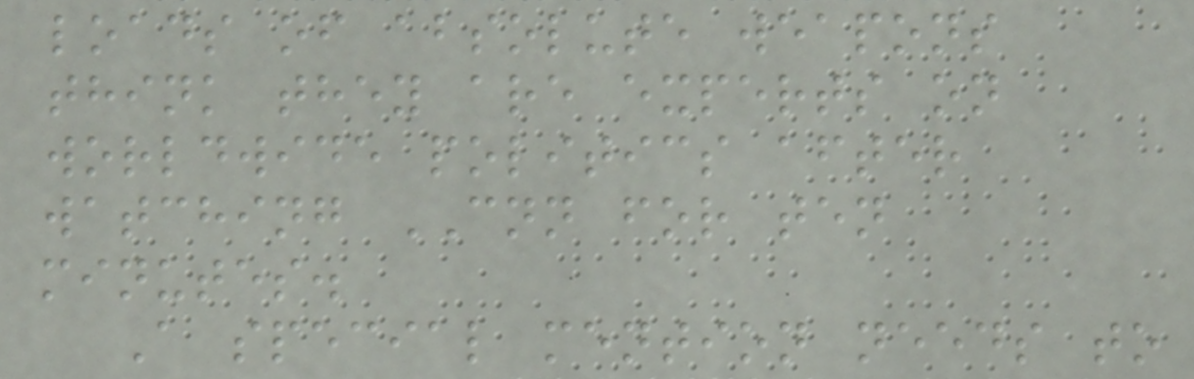loads of absolute weapons
think they are experts on
worldwide politics after
watching CNN for ten
minutes.
A special mention needs to
